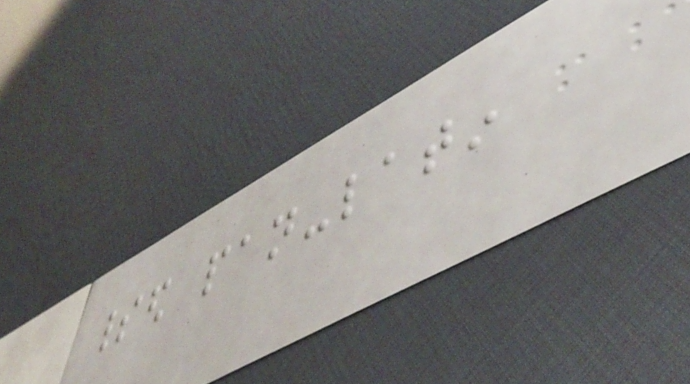spirited pan-latin
